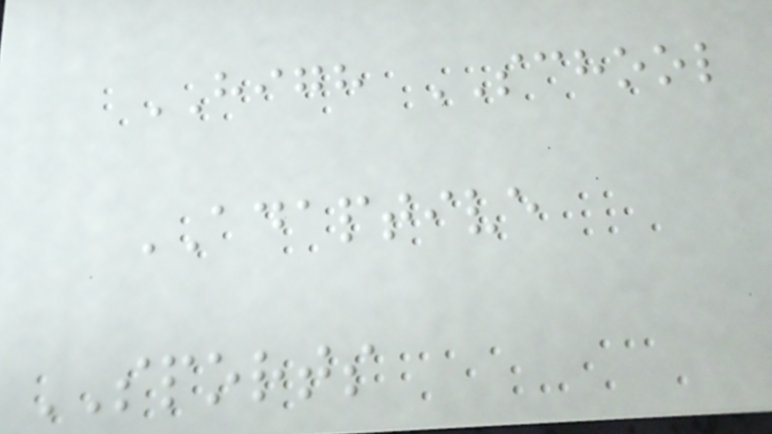HIGH SCHOOL
ADAPTIVE
SPORTS
